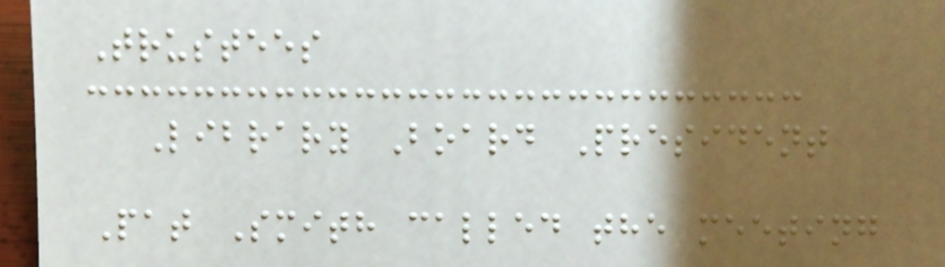Trustees
Library Board President
Pat Smith called the meeting
